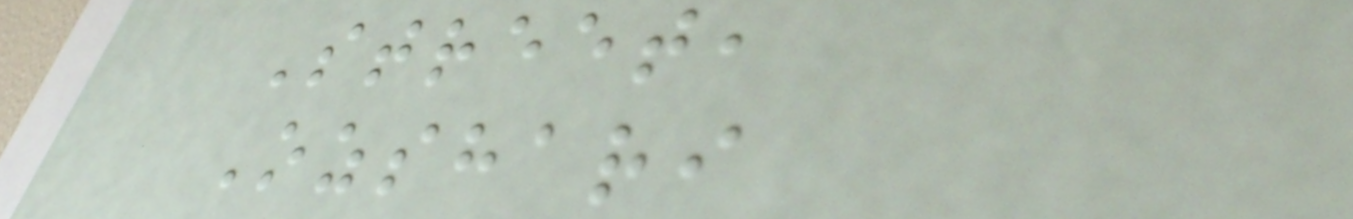Street,
Ozshari
